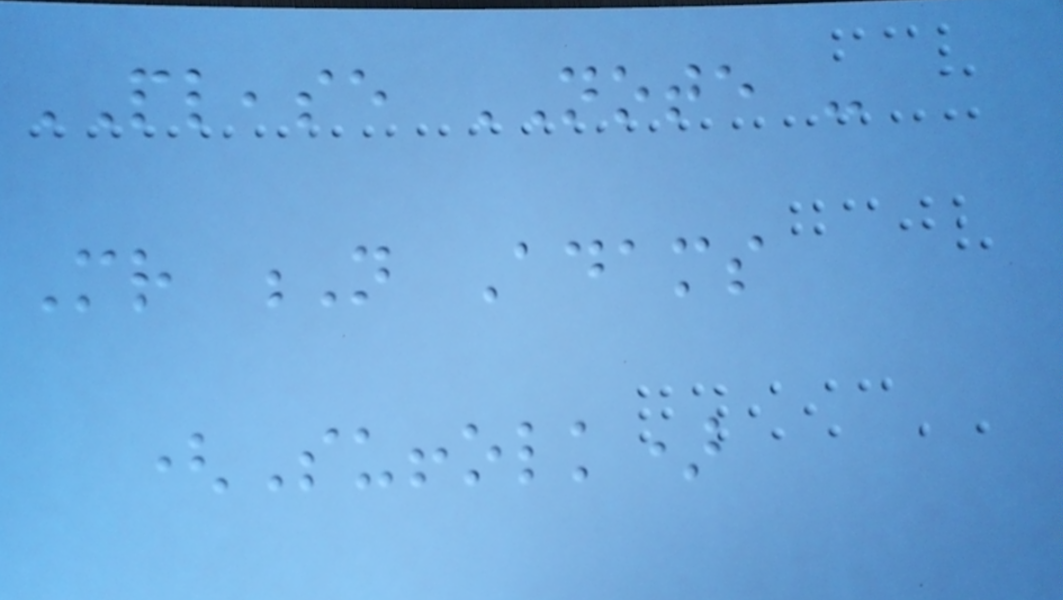PLEASE NOTE -
Mr N Adams
(Suffolk)
